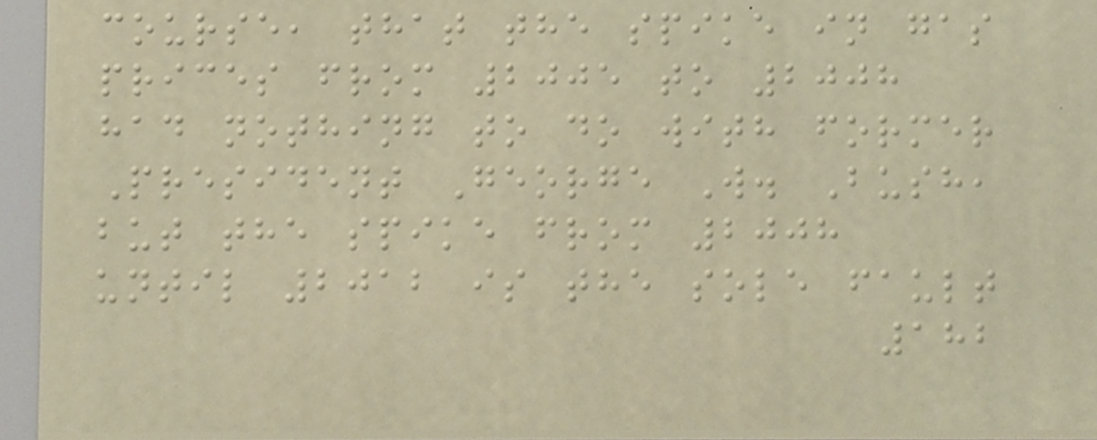course, that the spike in gas
prices from 2005 to 2008
had nothing to do with former
President George W. Bush,
but the spike from 2008
until 2012 is the sole fault
182
